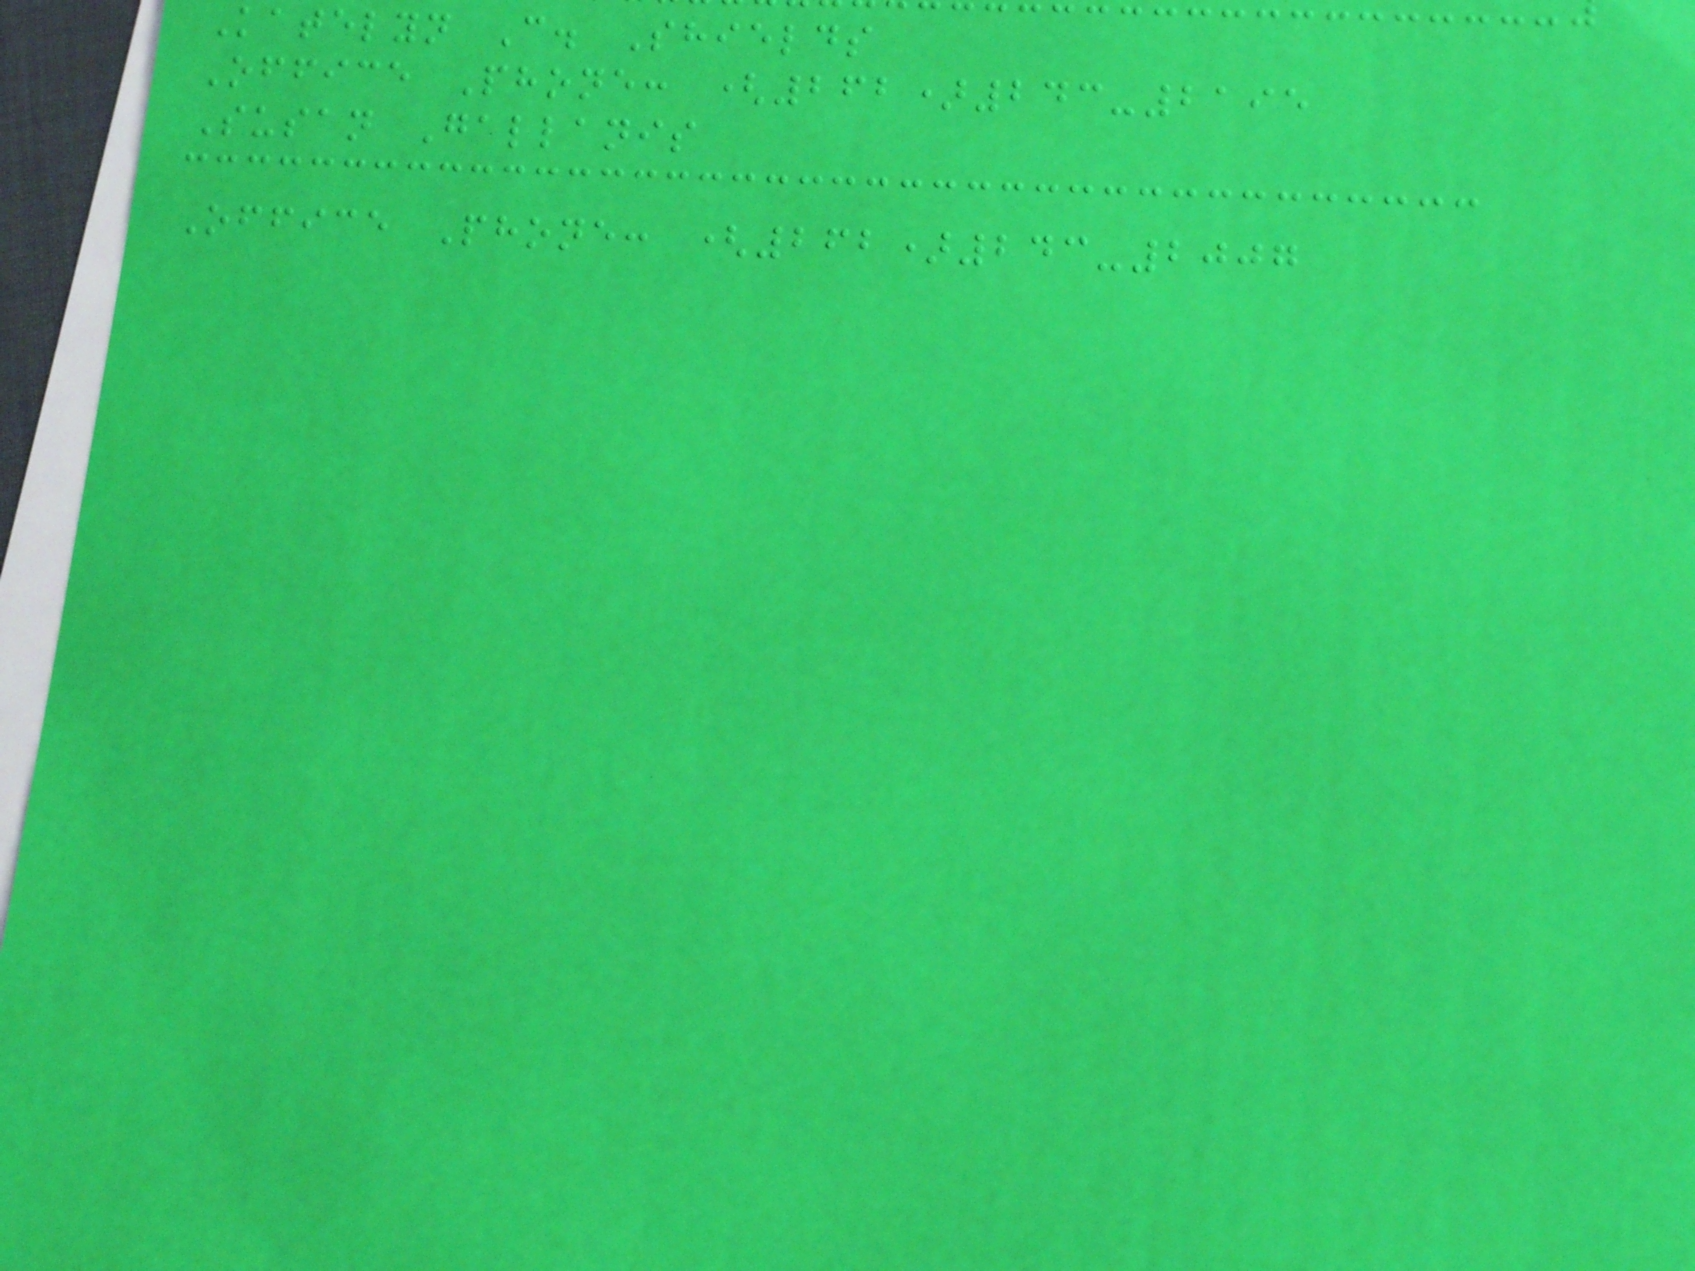Katelyn C. Shields
Office Phone: (262)243-2195
Susan Gallanis
Office Phone: (262)243-2007
